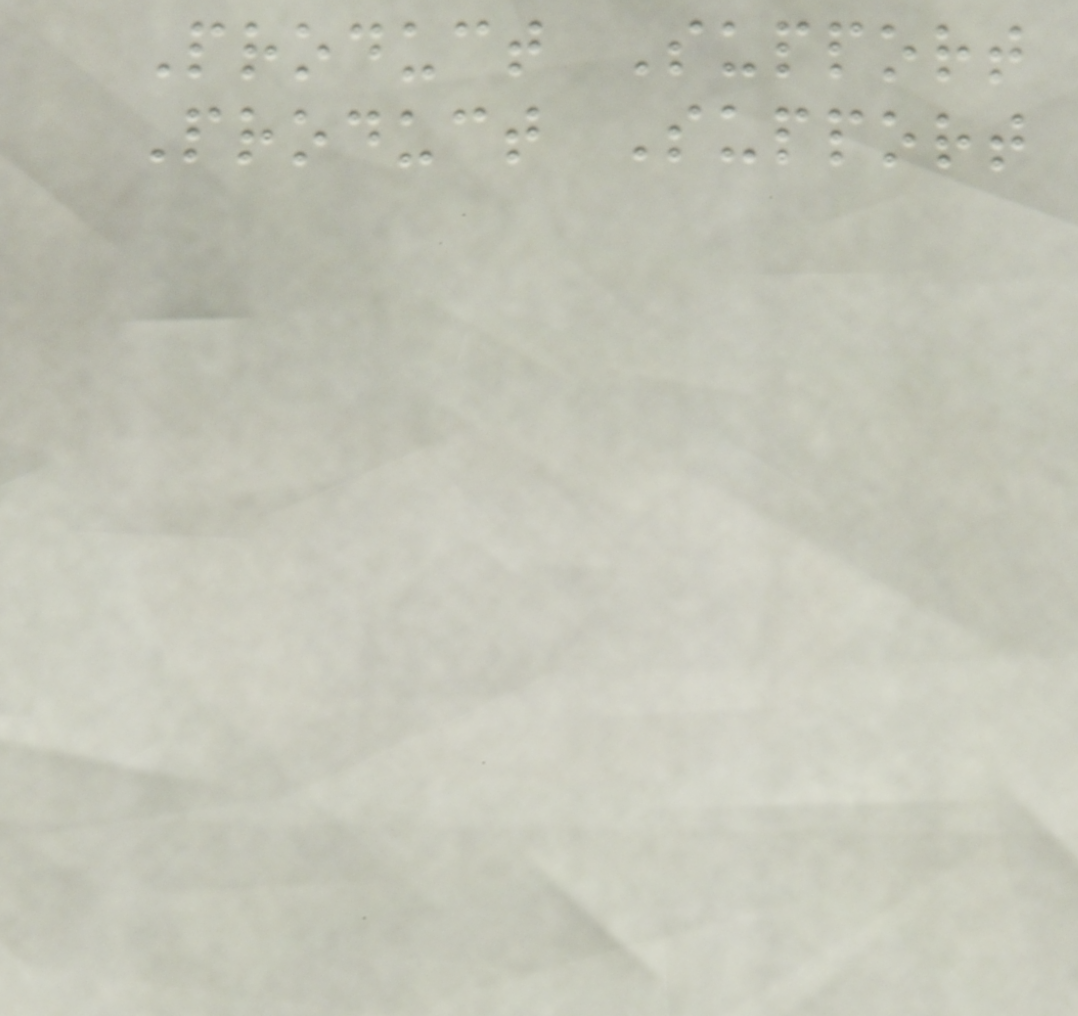Product Support
Product Support
